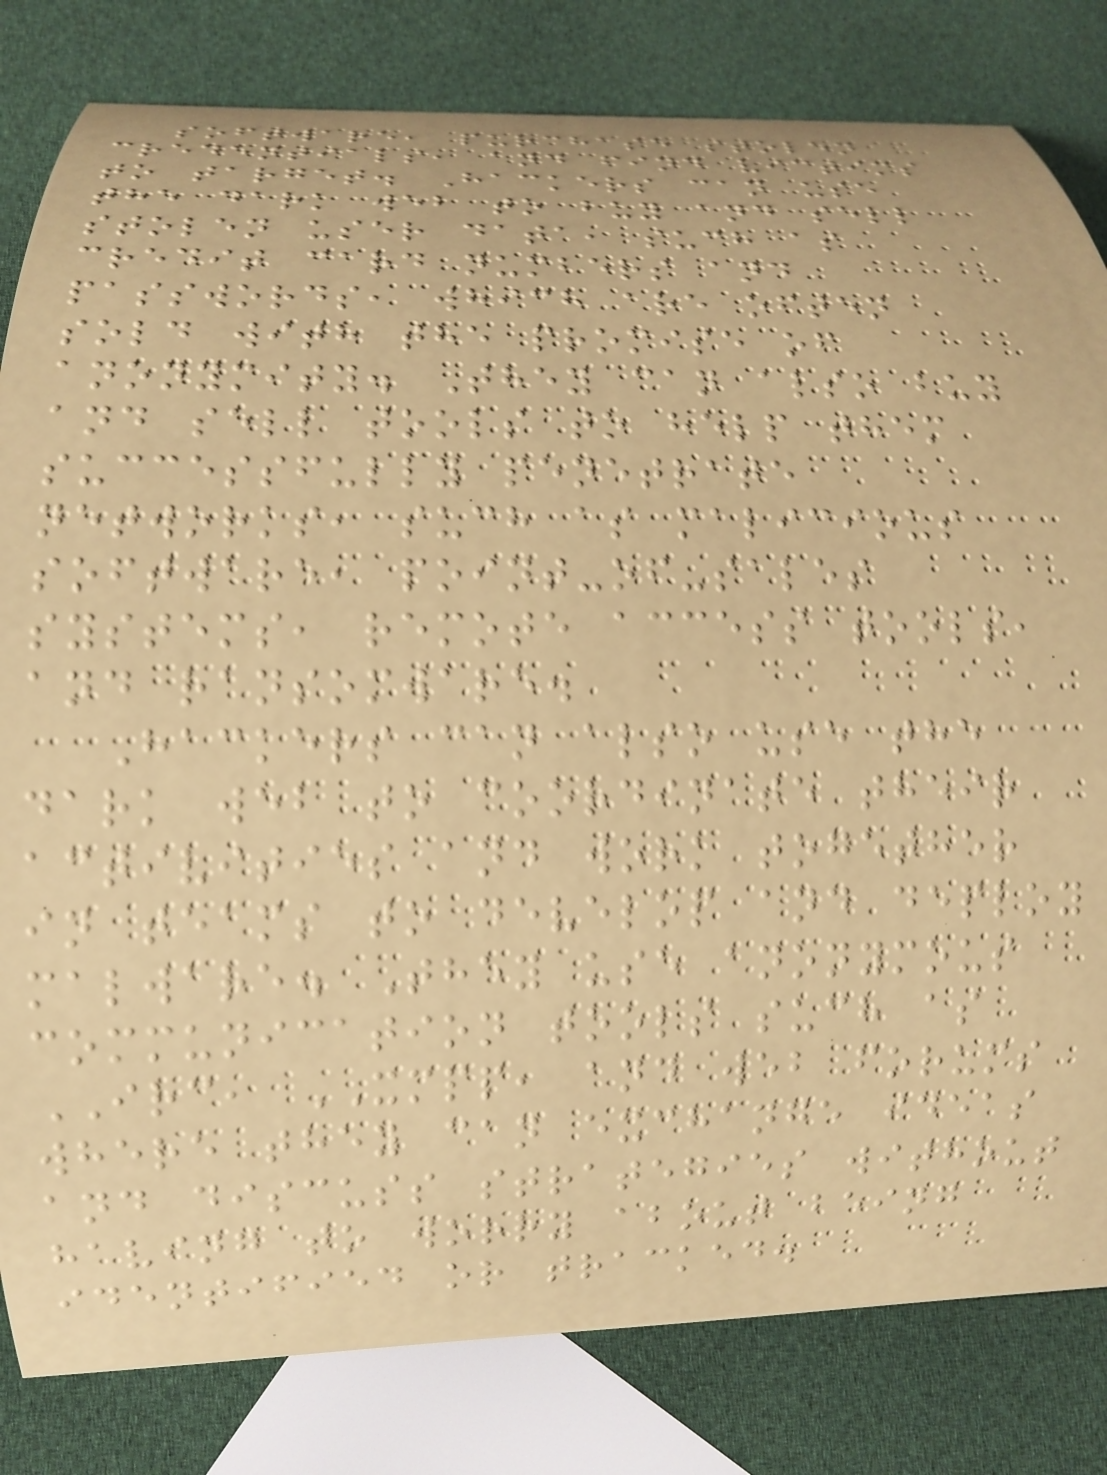software, purchase stolen
credentials, and find victims
to target. Hackers can use
the dark web to buy and sell
stolen user data, such as
credit card numbers and
passwords, which are often
sold with the promise of
anonymity. They can also buy
and sell tools to help them
successfully penetrate
networks, such as malicious
software, point-of-sales
systems, remote access tools,
and ransomware.
Hackers can also use the
dark web to coordinate their
activities and work together
in teams to develop and deploy
malware. They use anonymous
communication tools such as
IRC, XMPP, and web forums
where they can exchange ideas
and discuss strategies without
having to worry about being
identified or tracked.
